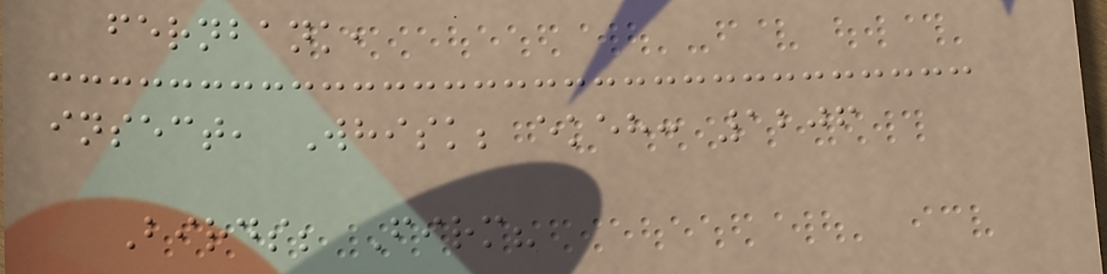fernbank,
insect, Whisk; ekeh: 1206
Birds; Firm?
